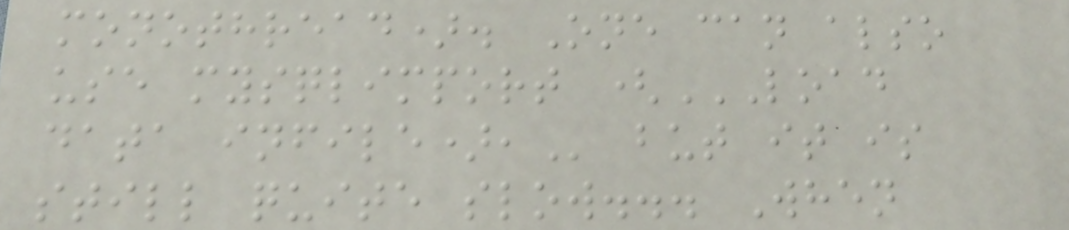monothread). One can also
use mysqlimport (LOAD
DATA INFILE), but it is
still quite slow... When
